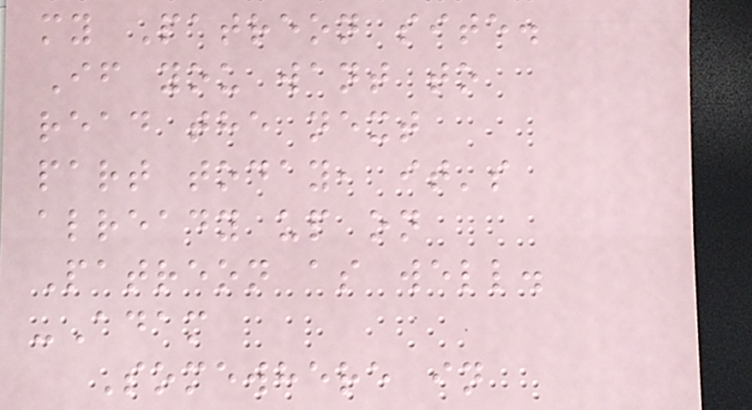my Patreon site.
If you want to
read the next
part today, it's
already up on
Patreon as well.
-Adam
Somewhere in
